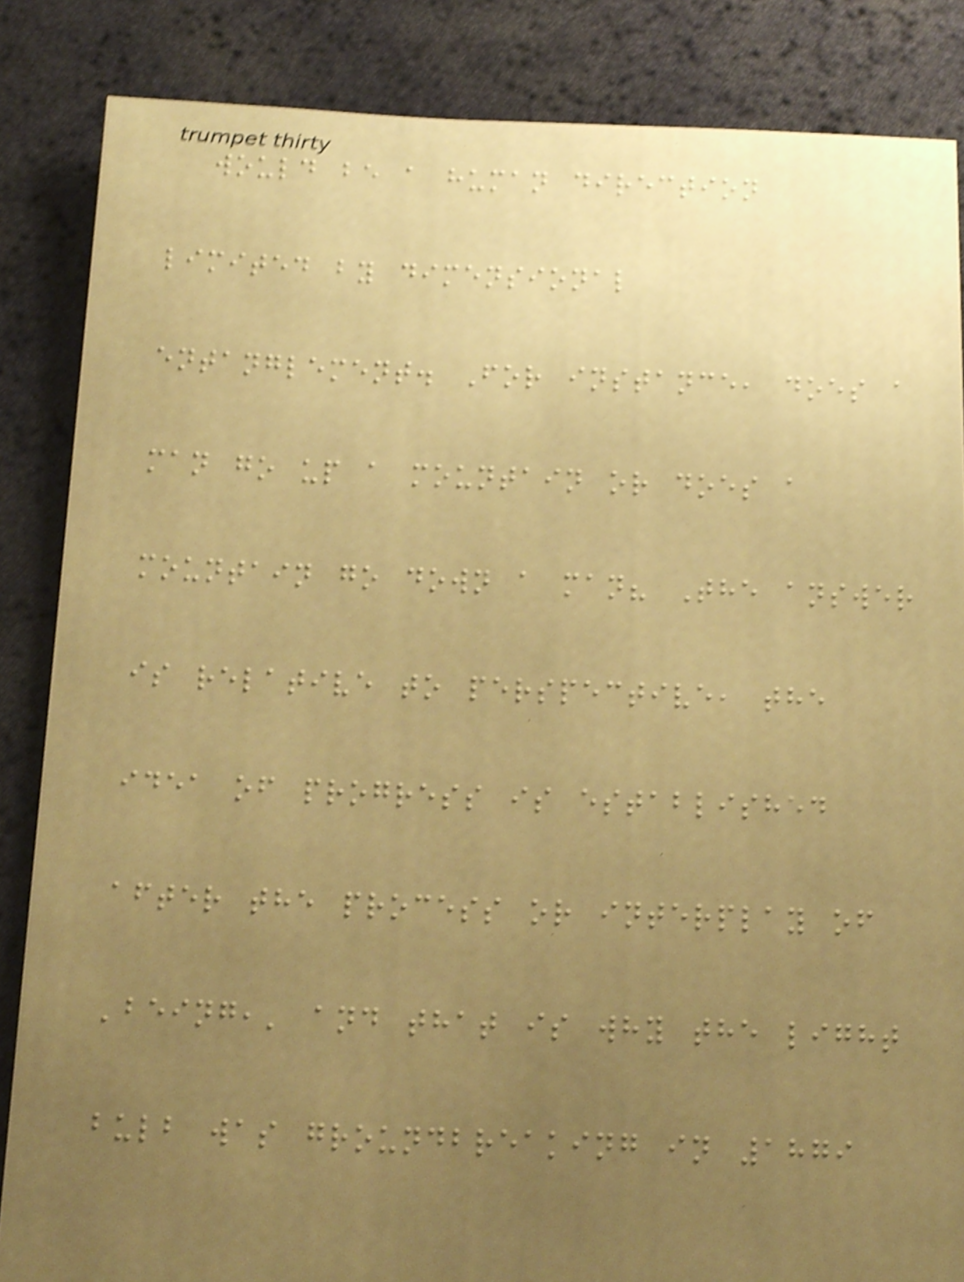would be a human direction
limited by dimensional
entanglement. For instance, does a
man go up a mountain or does a
mountain go down a man? The answer
is relative to perspective, the
idea of progress is established
after the process or interplay of
'being,' and that is why the light
bulb was groundbreaking in 1879
